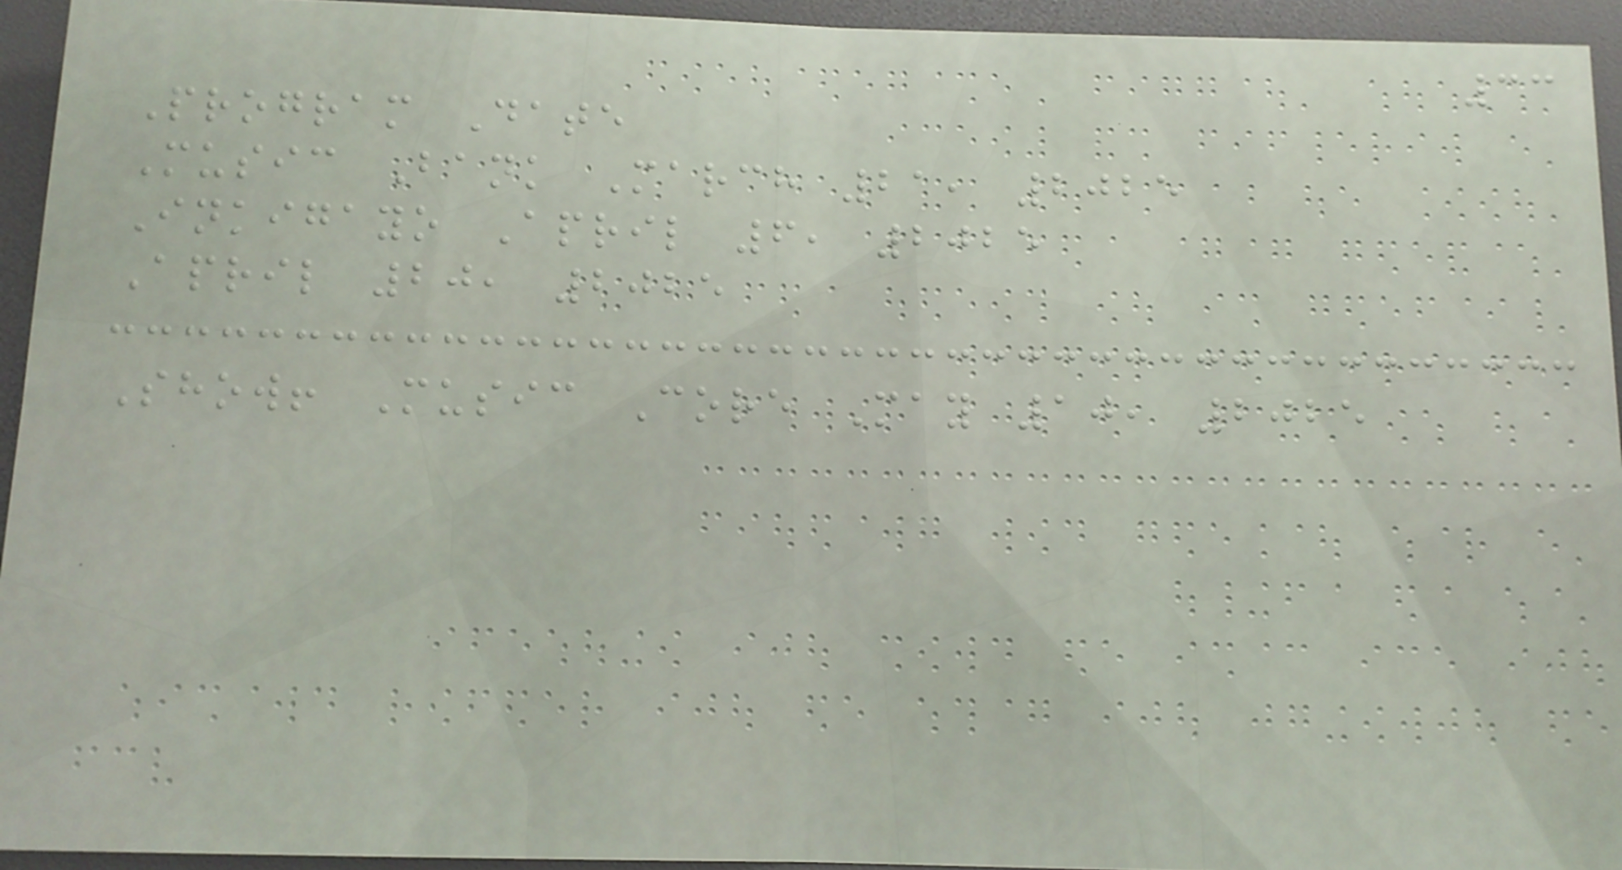33
Program Date
Music Bank March 21, 2025
Inkigayo April 6, 2025
April 20, 2025
Show! Music Core May 10, 2025
